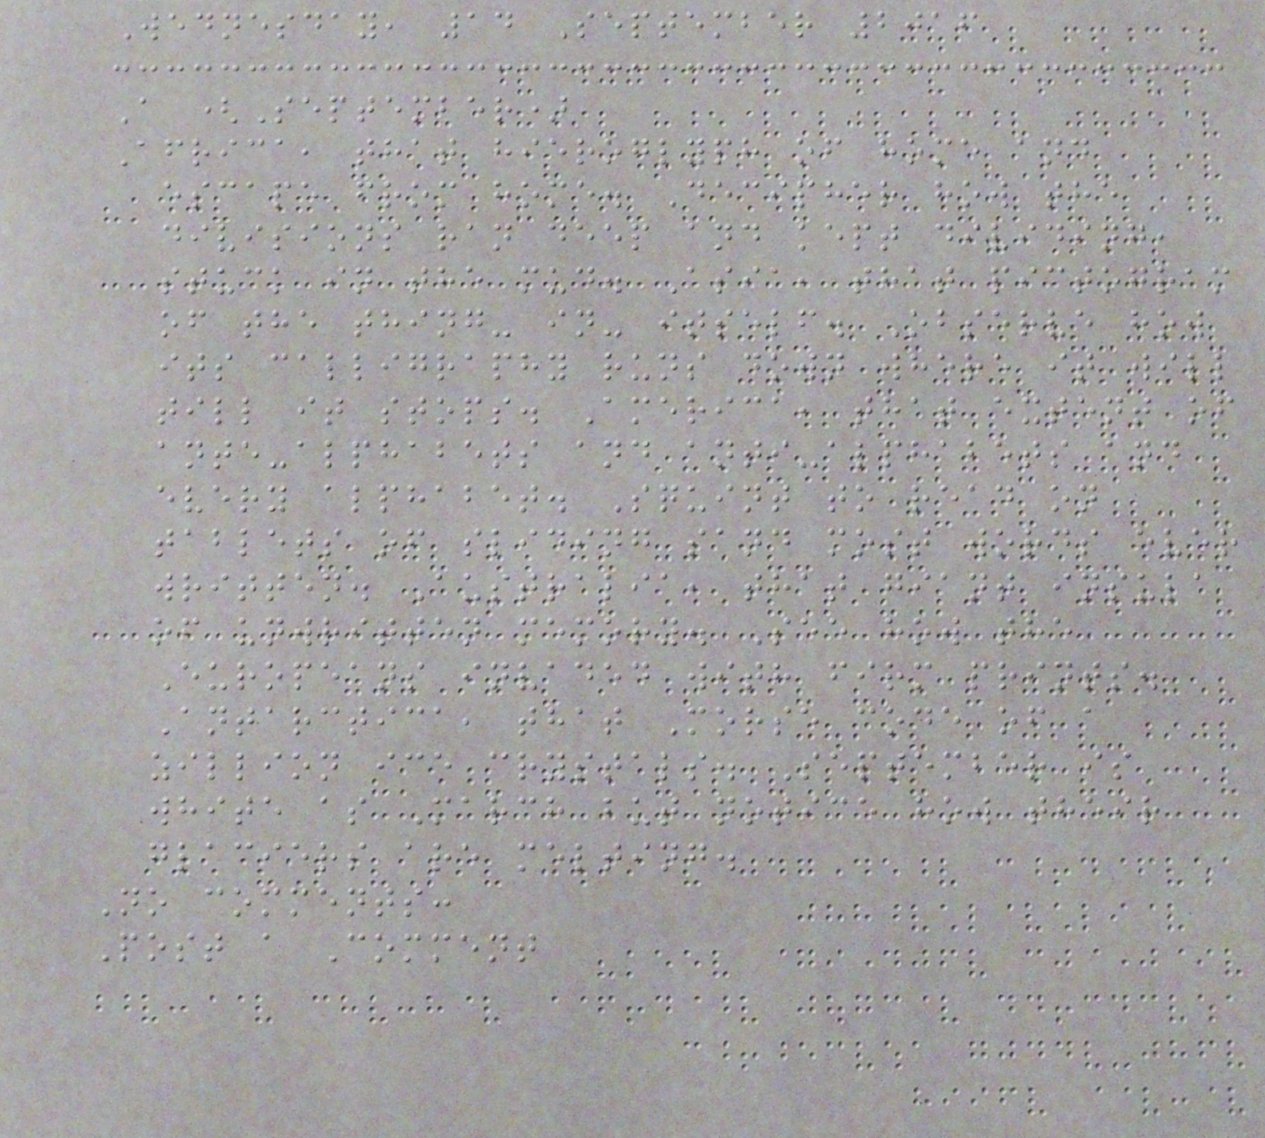Wednesday, 14 September 2016
A (September)
Africa, that hieroglyph of home and
escape from home. Decipher how the
divisions ran deep and kept dividing,
stuck in the mud. Asia, that pictogram
of the thing- in- itself. Observe how
its calligraphy runs down where it will
till it stops. America, that extent of
ante-alphabets and anti-alphabets and
every alphabet. Squint to read on
tablets of sliding sand most words ever
written. Australia, that giant insula
of unwritten memory. See how the
Europeans invaded with firm prints.
Antarctica, that Morse code of a
zillion ice crystals. September is
white as March but notice how their
glaciers are melting.
No comments:
Post a Comment
